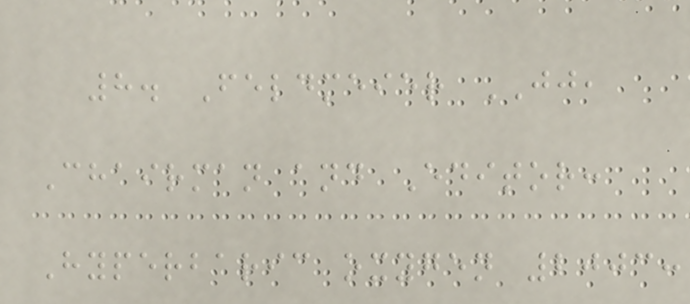8. Feldmeier JJ,
Chairman and Editor:
Hyperbaric oxygen 2003:
